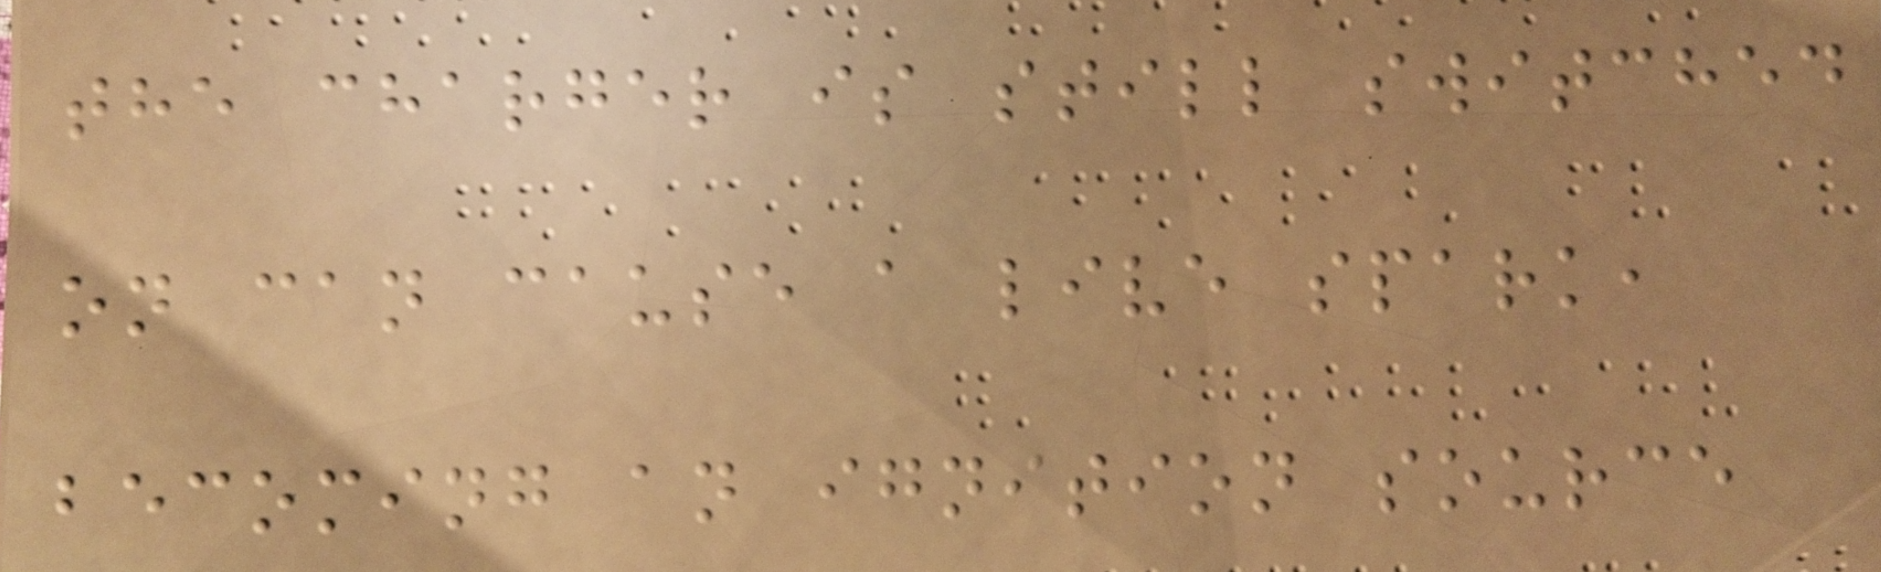the charger is still switched
on can cause a live spark,
becoming an ignition source
